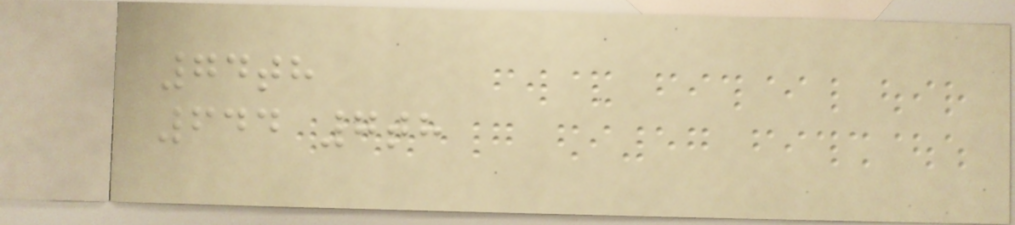74th
644 7th
